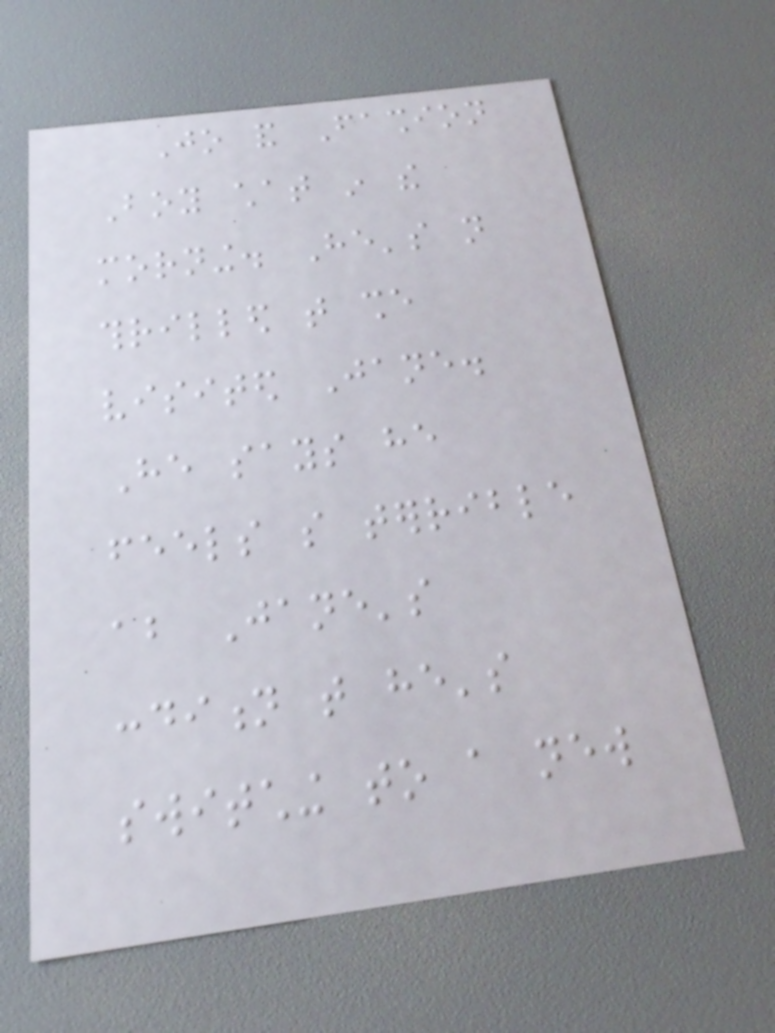Jo and Fashion
Boy chat in the
morning. He's not
thrilled that she
visited Jane.
He says he
feels so terrible
about Jane's
condition that he's
switching to a new
